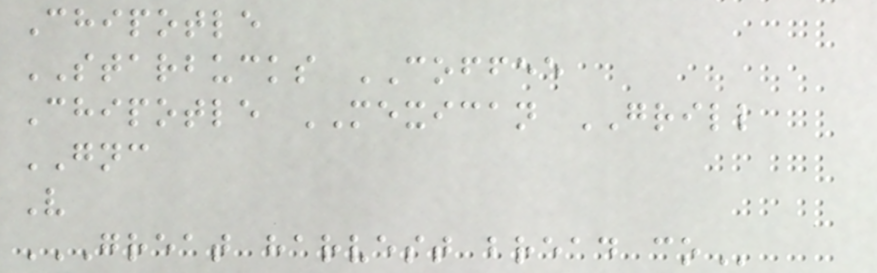Chipotle
STARBUCKS COFFEE
Chipotle MEXICAN GRILL
GNC
V
GREAT HARVEST BREAD CO
